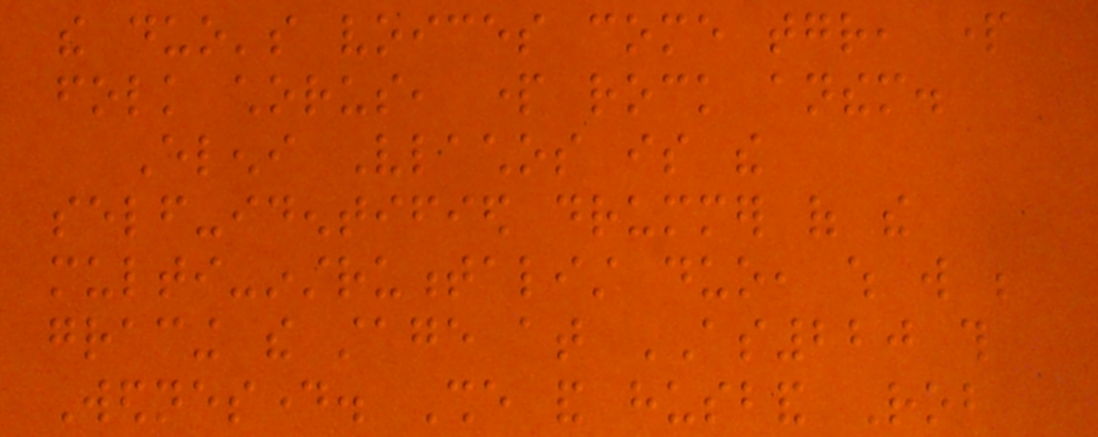the duo's voices come together, part
folk chorus, part rock anthem.
Eleni Vlachos is the
self-identified drummer of the
multi-instrumentalist duo, which will be
gracing the stage at AS220 this
Wednesday. She and husband Rob
